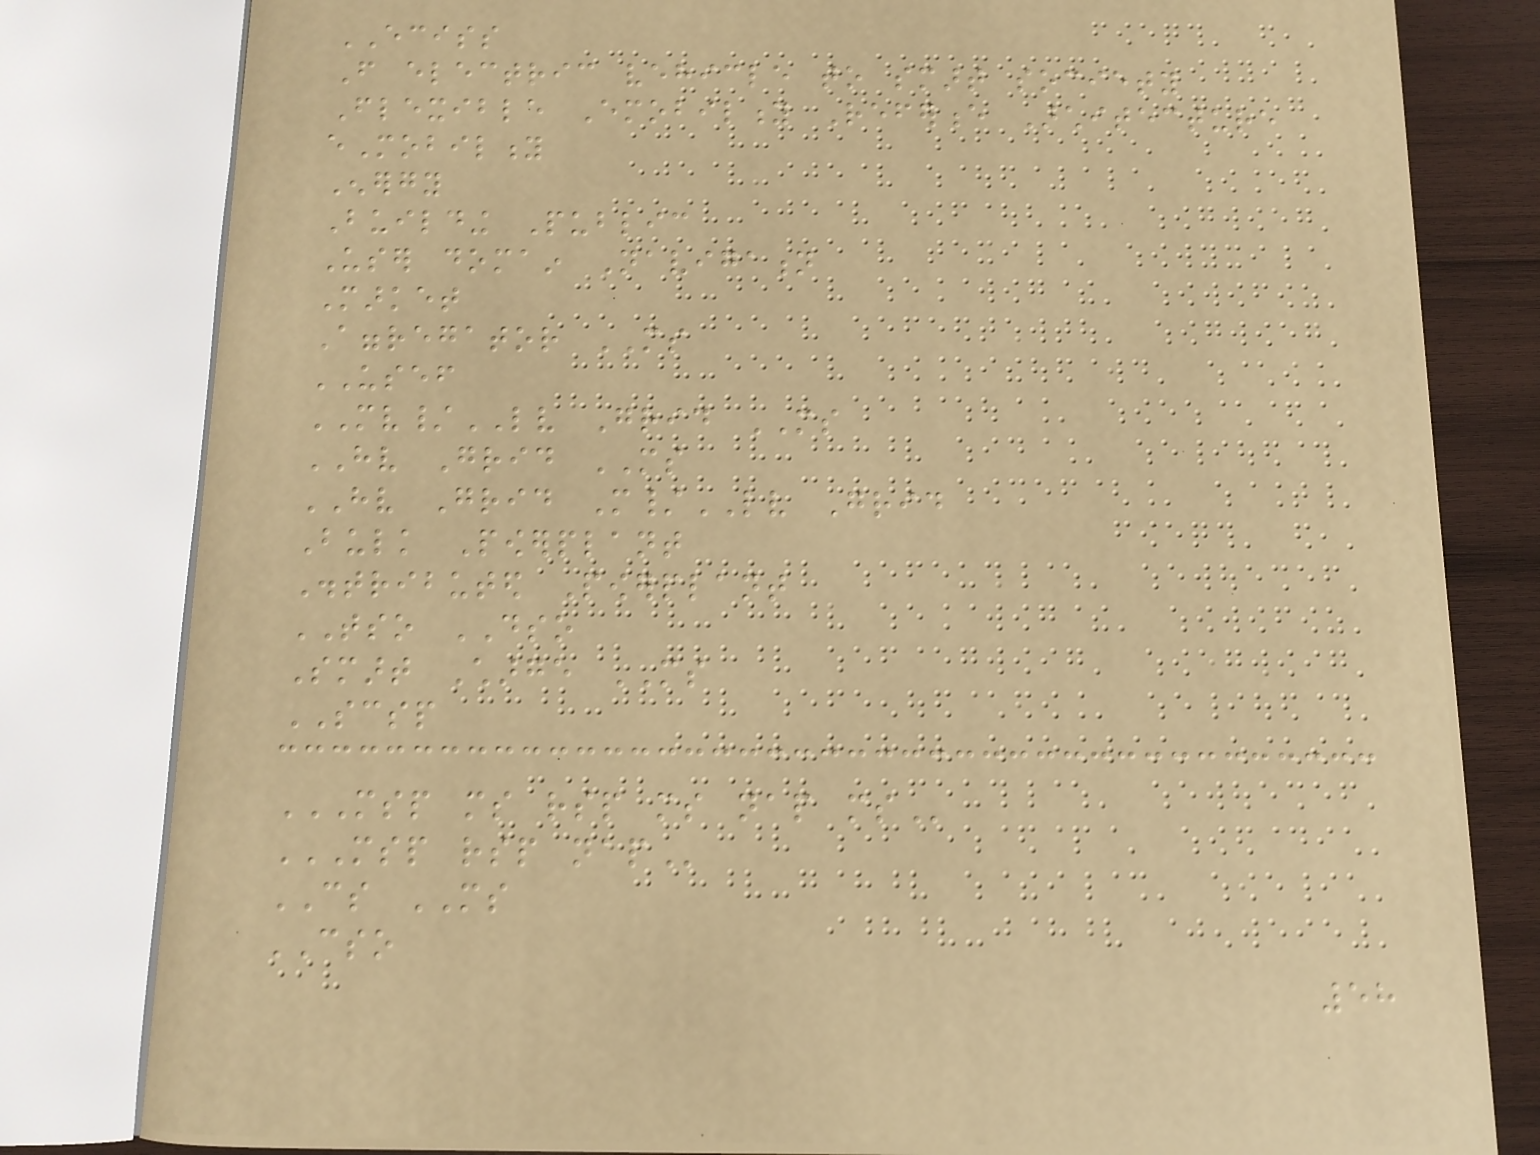ECISS
From electric vehicle to smart society
Flexible Emobility Reference Architecture
eMobility
Energy
Building Public
User domain Navigation
Market
Aggregator MS
USEF
MV/LV Grid MS
HV Grid MS
HV Grid M/LV Grid
Bulk Powerplant
Distributed Powerplant
TSO DSO
Smart Charge MS
SCSP
MSP MS RSP MS NAP MS
MSP RSP NAP
CS MS
CSO
58
